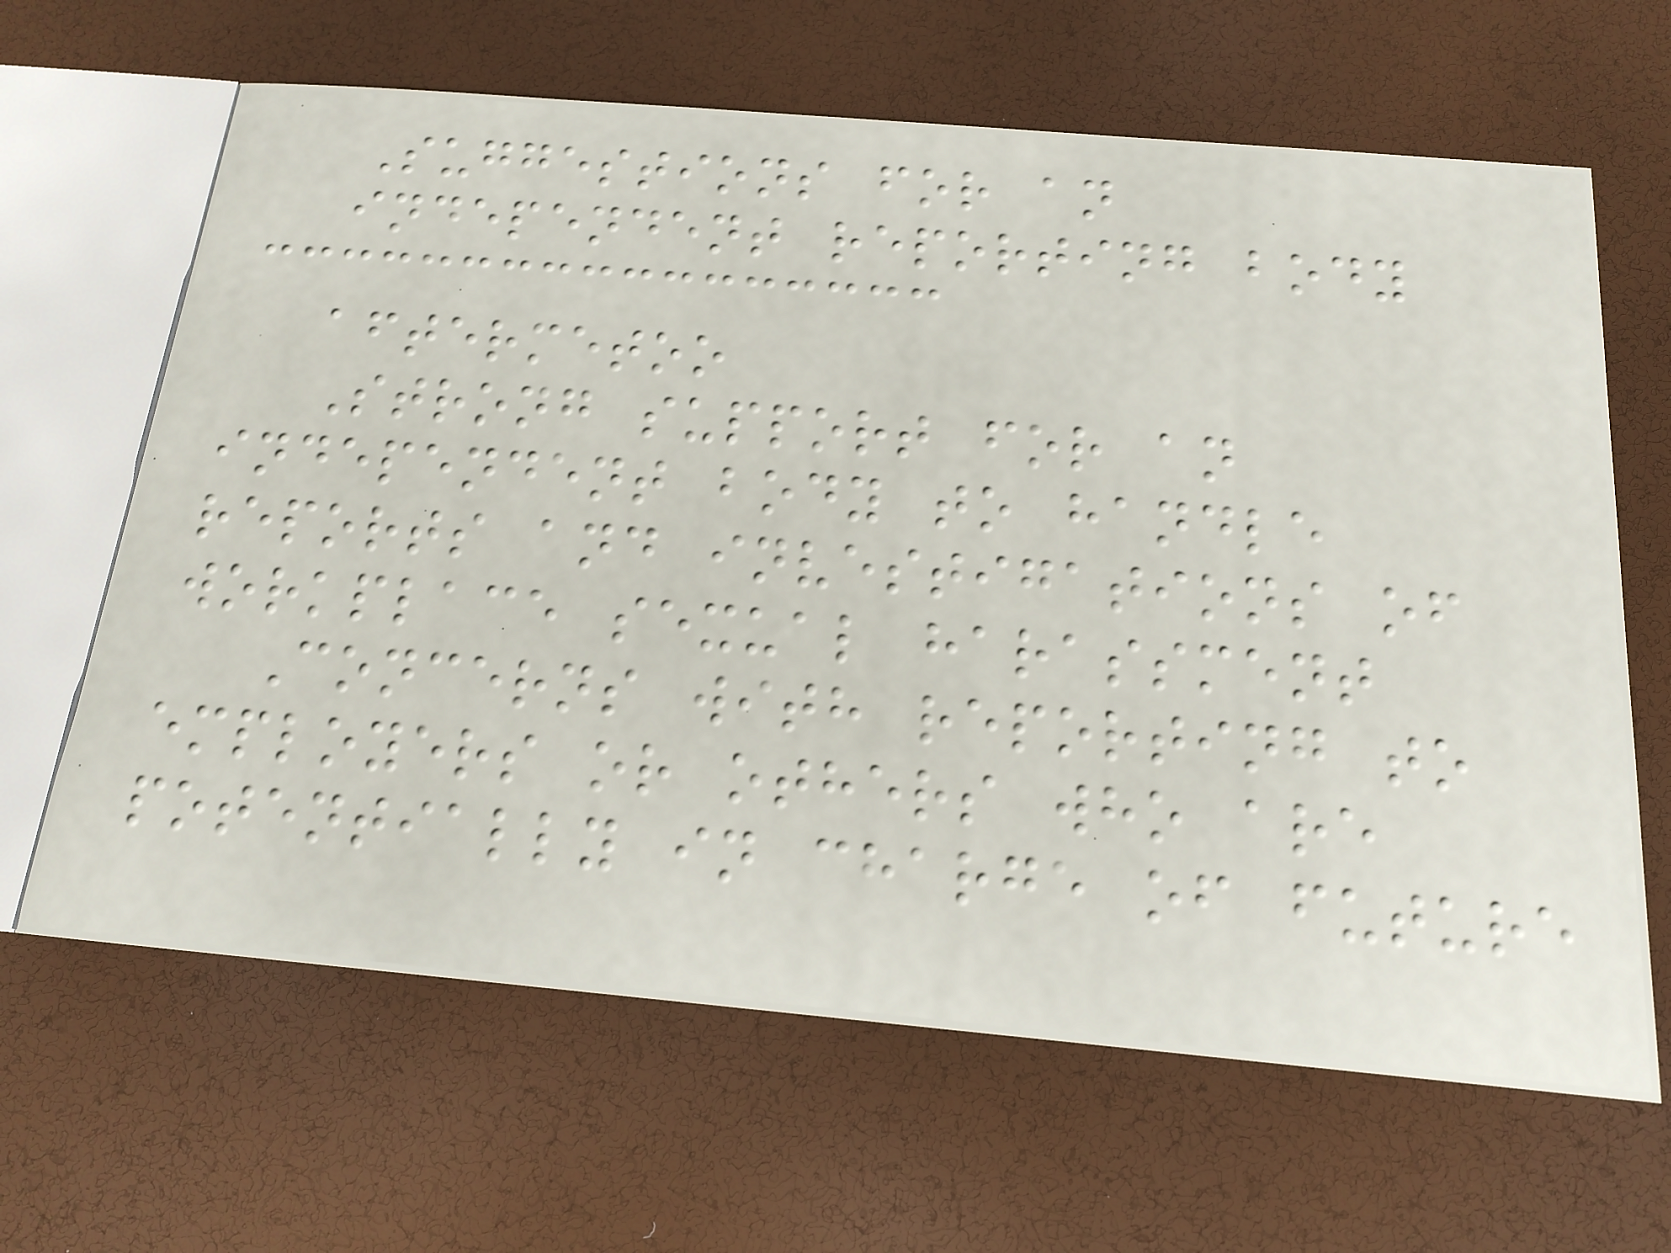Suggestions for an
independent reporting body
aftermetoo
Strong support for an
independent body to handle
reports and investigations of
workplace sexual harassment
Concerns with reporting to
employers or others who are
potentially in charge of future
